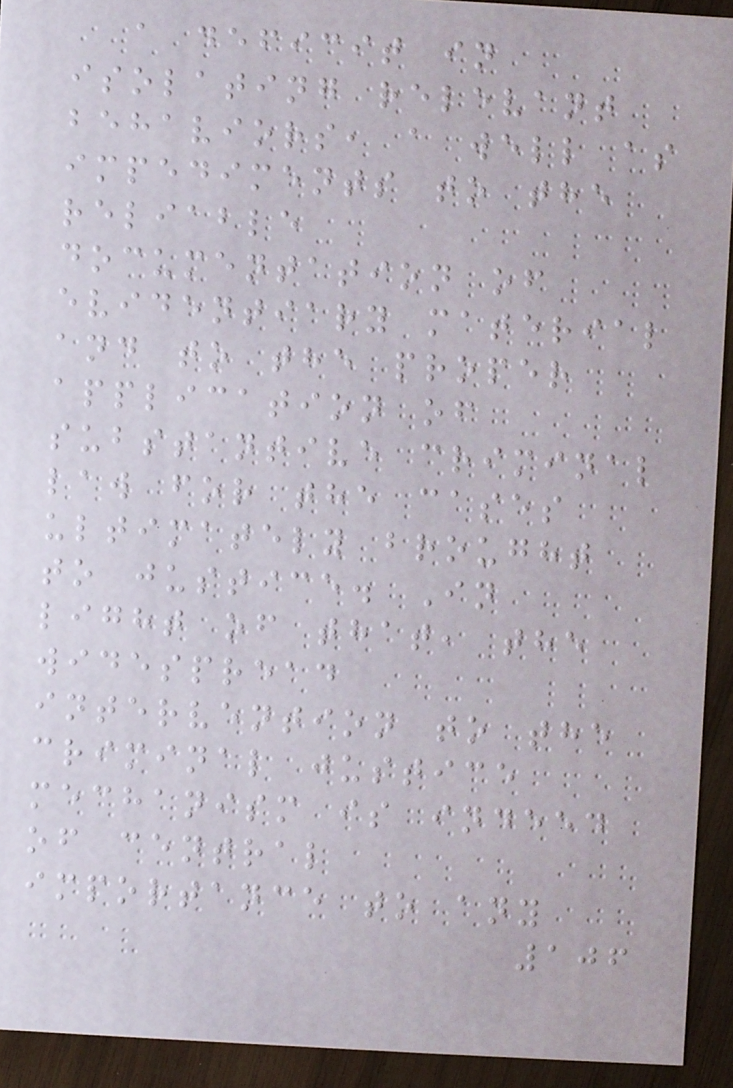a deficit in
isolating relevant
behaviors, a well as
impediments to the
reliable
documentation of
evidentiary material
and to the proper
application of
substantive criminal
law for the cases
ultimately brought
to justice. In
light of that, the
widespread
intervention to the
criminal justice
mechanism is indeed
of central
importance to any
106
